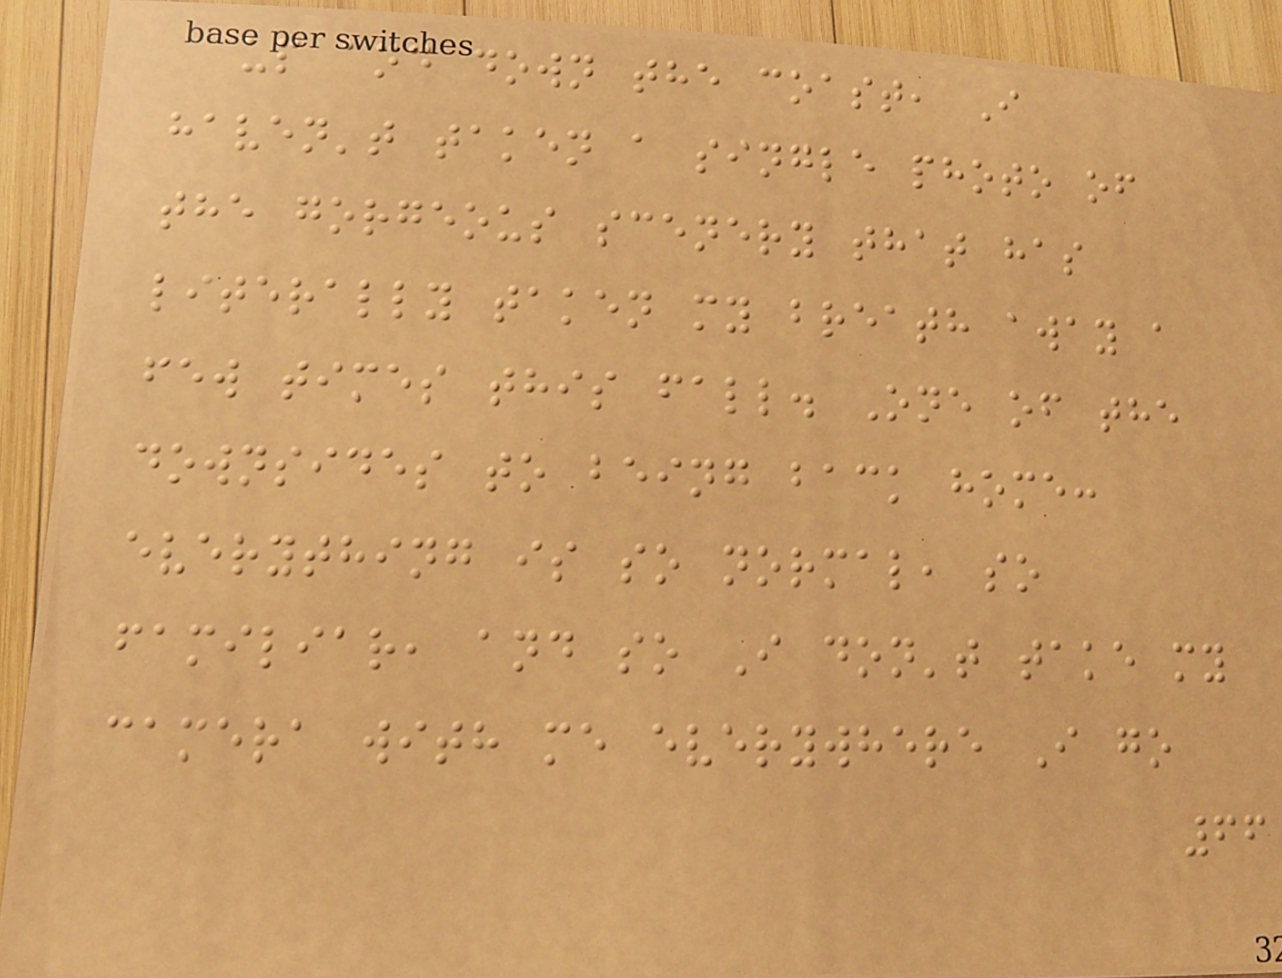up and down the coast, I
haven't taken a single photo of
the gorgeous scenery that has
literally taken my breath away a
few times this fall. One of the
downsides to being back home:
everything is so normal, so
familiar, and so I don't take my
camera with me everywhere I go
66
